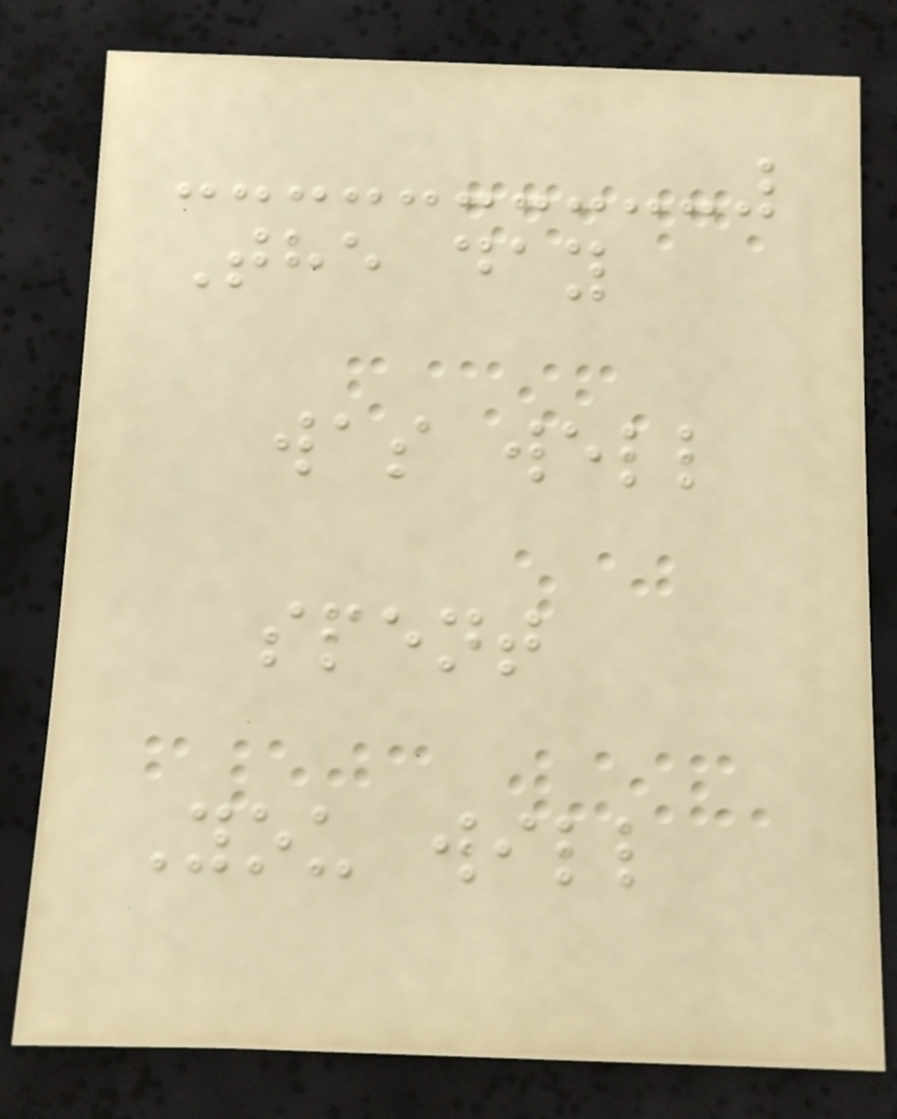The day
was well
spent
You will
